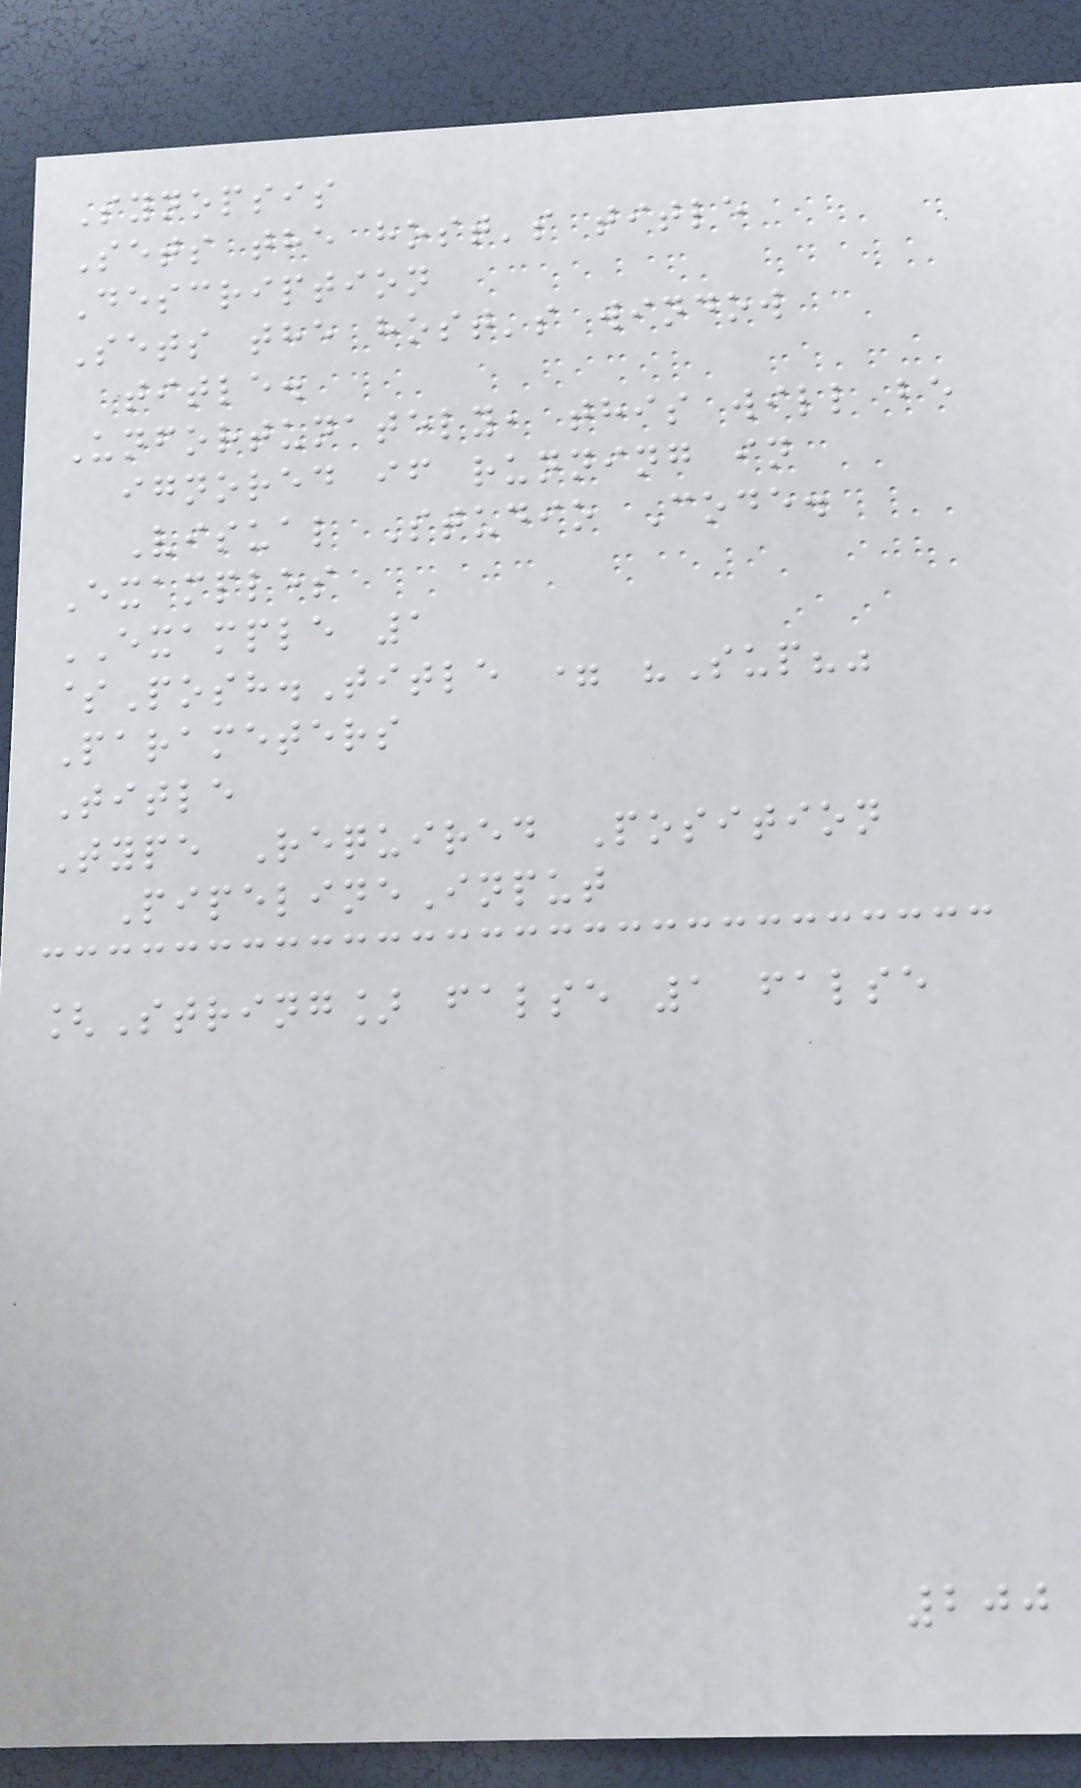Synopsis
Sets the host's title
Description
Sets the host's window
title.
Unfortunately, this will be
ignored if running in
Visual Studio Code.
Examples
EXAMPLE 1
$Posh.Title = "Sup?"
Parameters
Title
Type Required Position
PipelineInput
[String] false 1 false
200
